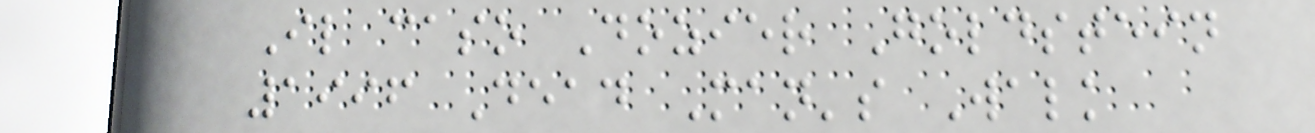Il caso Dozier Goldstein
1996 Dead Man's Walk
